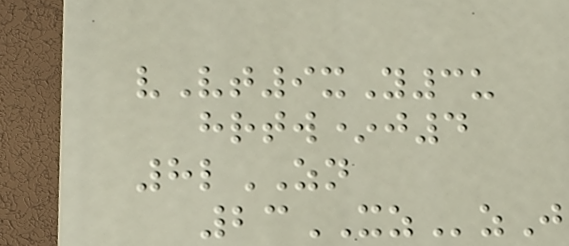vVt9xY3u
hrtw*j4
8lZN
23XZzJ
